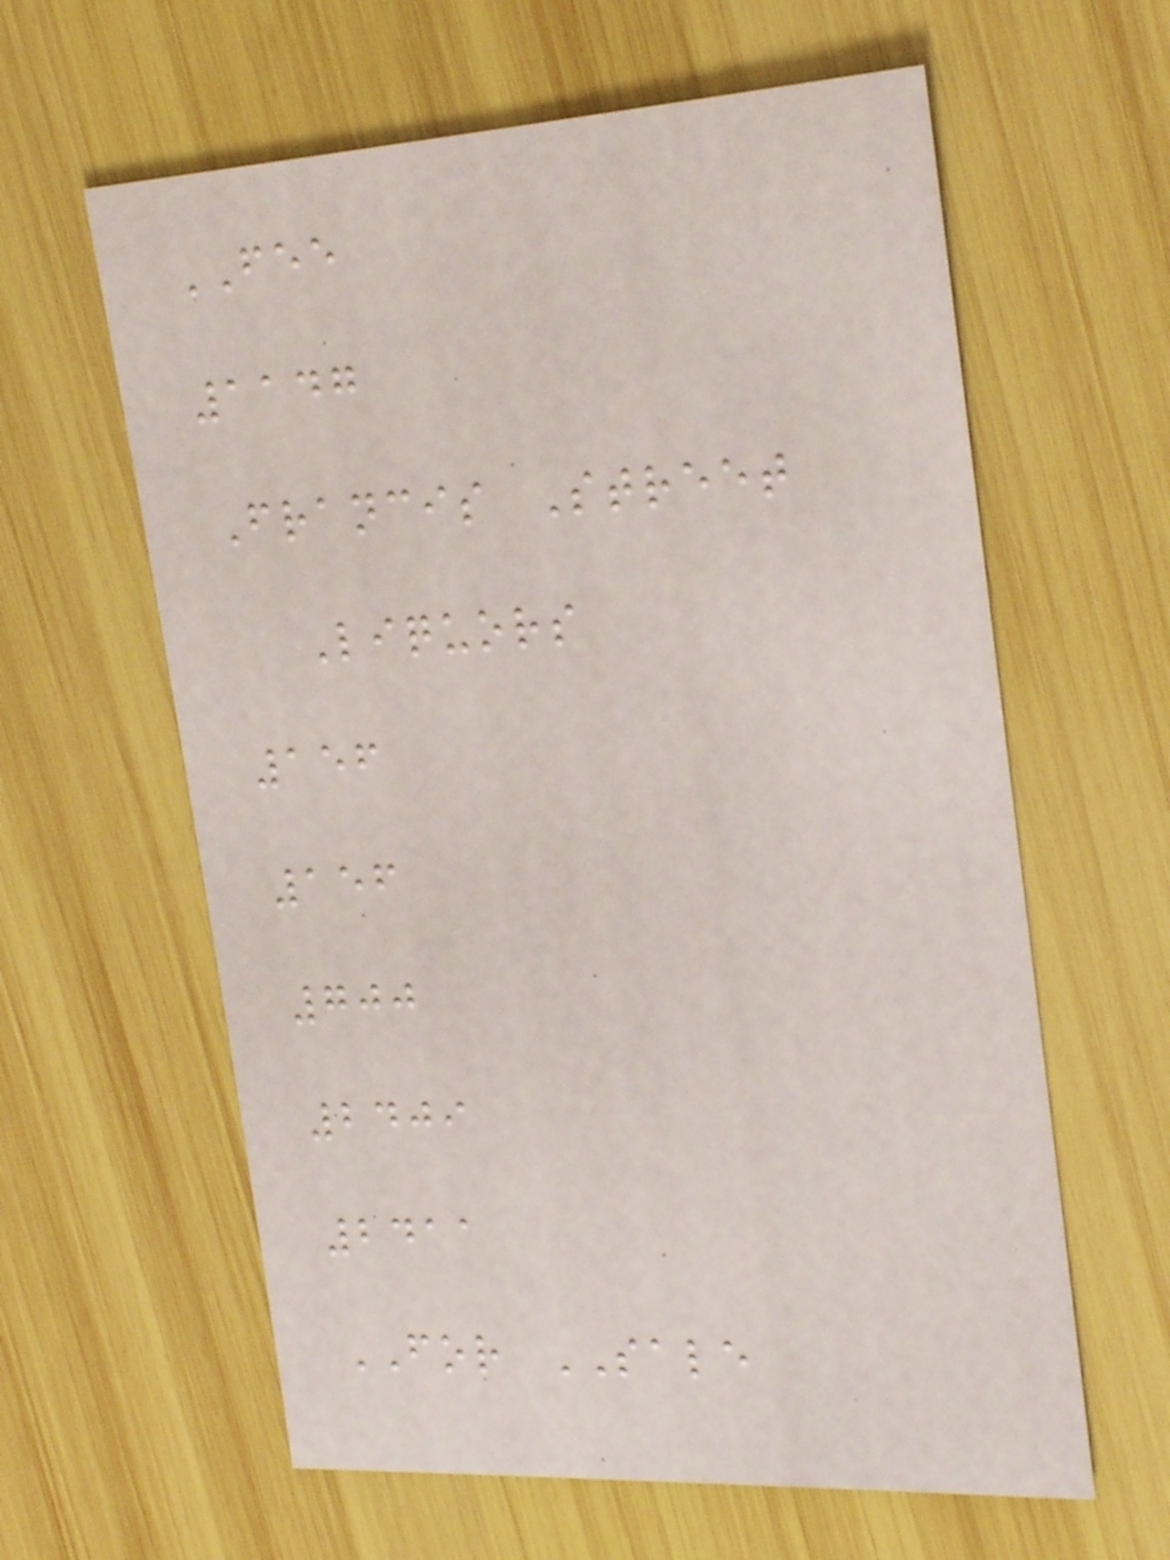FEE
1147
Francis Street
Liquors
156
156
700
2409
2411
FOR SALE
